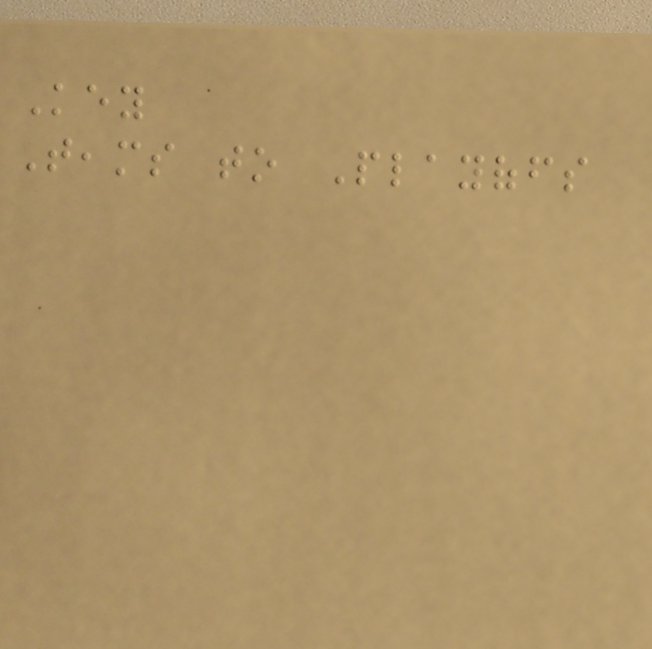Key
Teams to Playoffs
